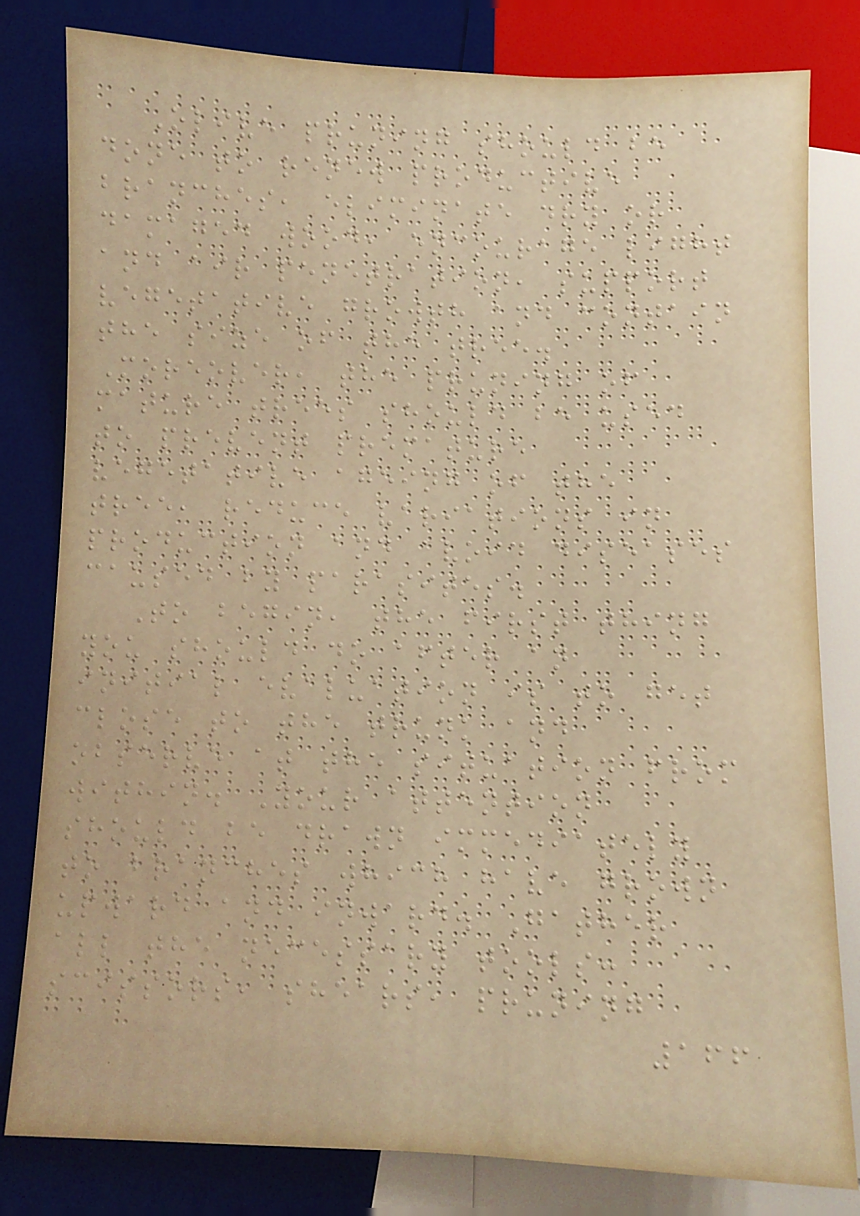Olive pruning should be
done to renew productive
branches, eliminate dry or
damaged wood, encourage light
and air penetration, support
vegetative growth and contain
the size of the tree.
Moreover, the pruning of
mature trees should be used
to prevent premature
vegetative ageing of the
tree, reduce variations in
production and avoid diseases
caused by parasites.
To begin, the first thing
you should do after an
initial evaluation is to get
close to the trunk and
observe at the situation from
within. Your attention
should be drawn immediately
to branches which have grown
upward and inward. Gather
all the necessary tools:
scissors, shears, pruning
166
